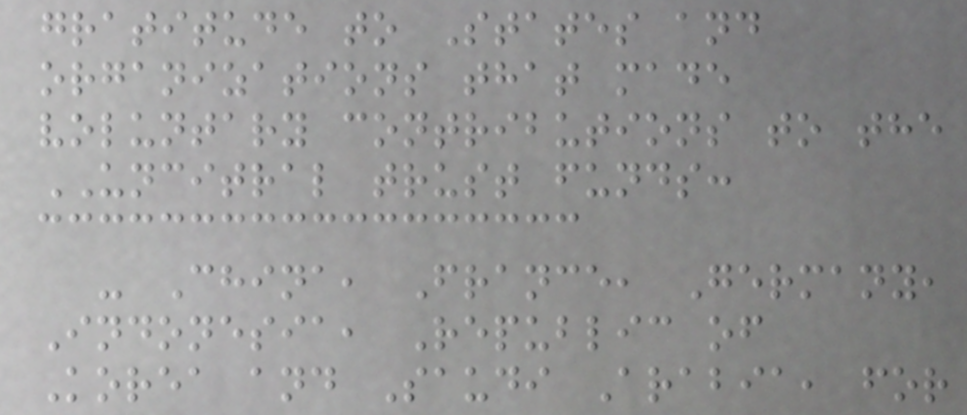gratitude to States and
organizations that made
voluntary contributions to the
UNCITRAL trust funds:
- China, France, Germany,
Indonesia, Republic of
Korea and Saudi Arabia, for
